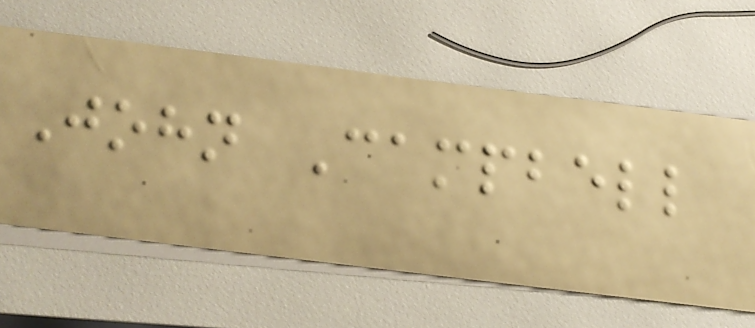John Campbell
